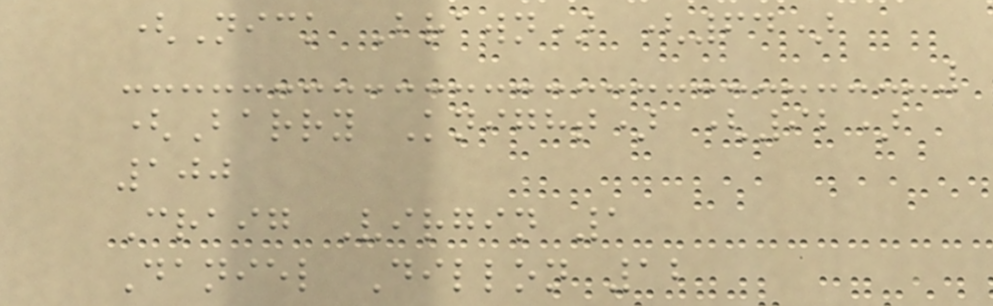(Nick Brawn) (64)
(Barry Knight) (92)
100
Craig Virgin 1
Daniel Dillon 12
